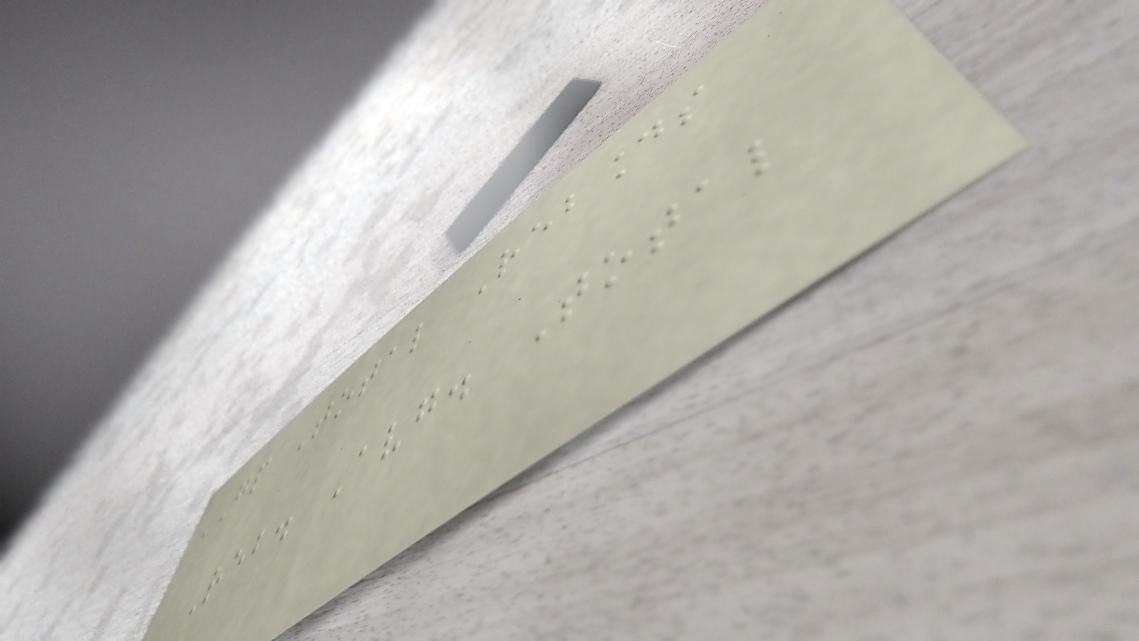GP Total Rebounds
Reb. Avg. Total
